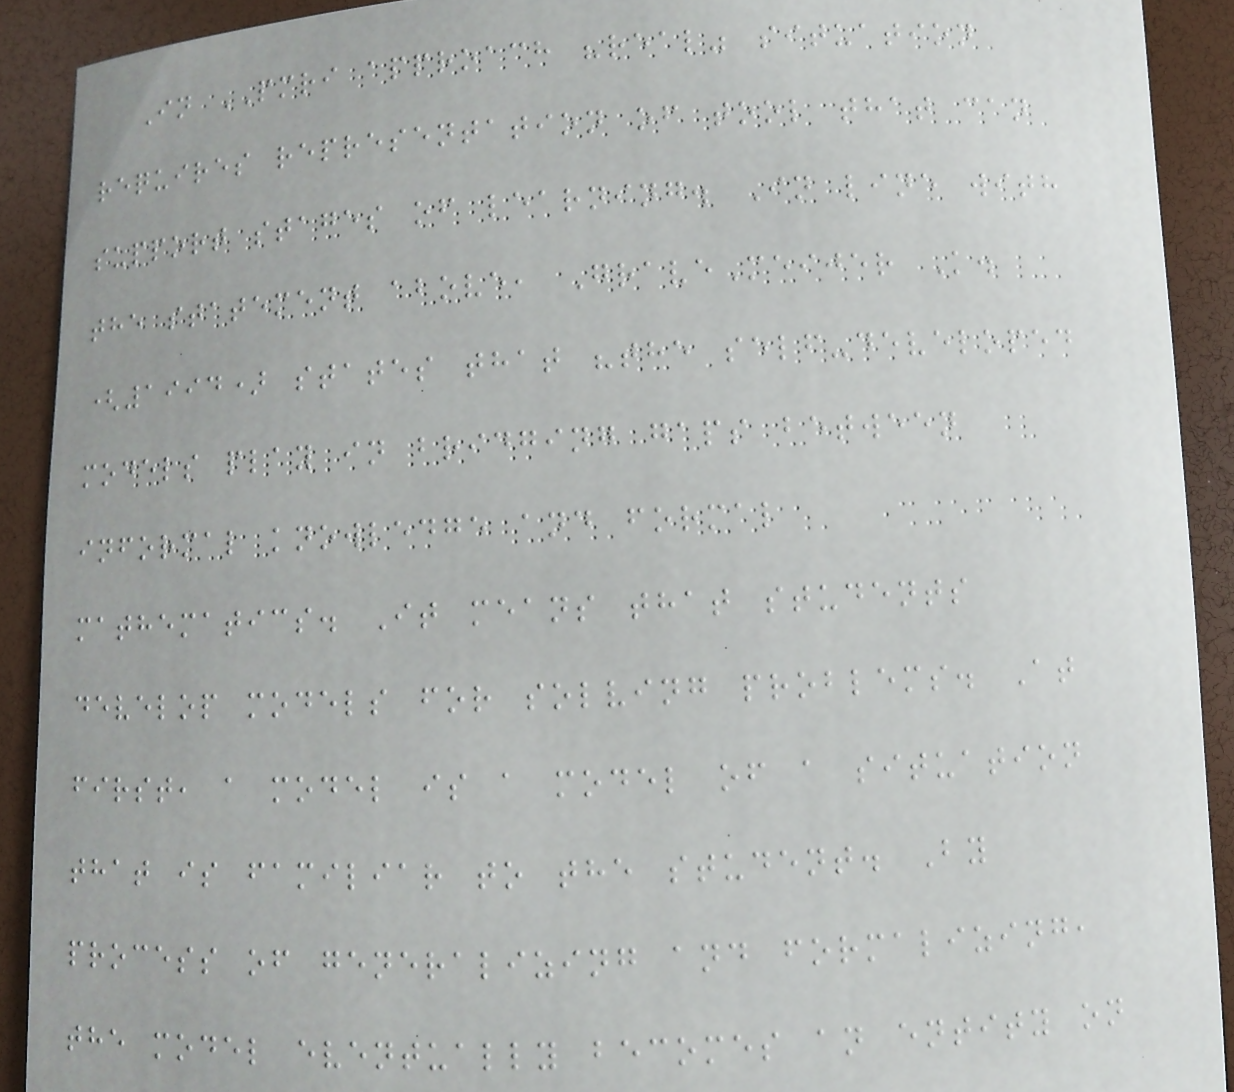In PMRI approach "real" situation
requires representation of tool that can
support stages of learning. In line with
the statement above, GraveMeijer K.
(1994) states that "the self-developed
models play in bridging gaps between
informal knowledge and formal
mathematics. It means that students
develop models for solving problems. At
first, a model is a model of a situation
that is familiar to the student. By
process of generalizing and formalizing,
the model eventually becomes an entity on
